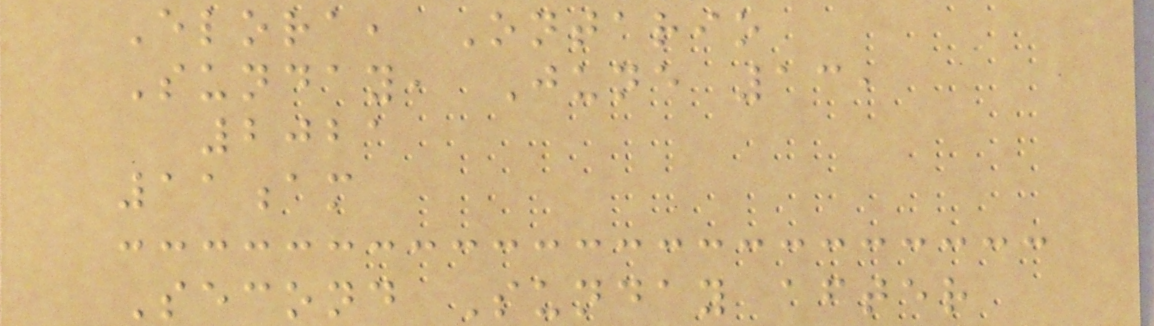Elora, Ontario
Sunday, June 13,
2021
11am
Second Sunday after
